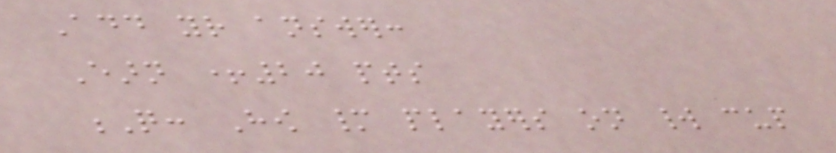Add your answer:
Earn +20 pts
Q: How many players on world cup
